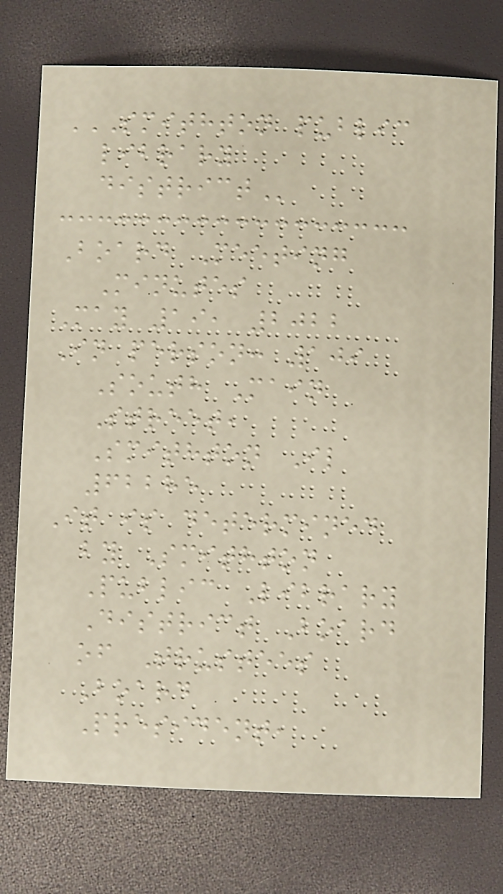SMITHTON PUBLIC
LIBRARY
DISTRICT
Board Meeting
Minutes
May 19, 2022
In person: 109
South Main
Street,
Smithton Il
62285
It is determined
by Smithton
Public Library
District Board
of Trustees
Board
President,
